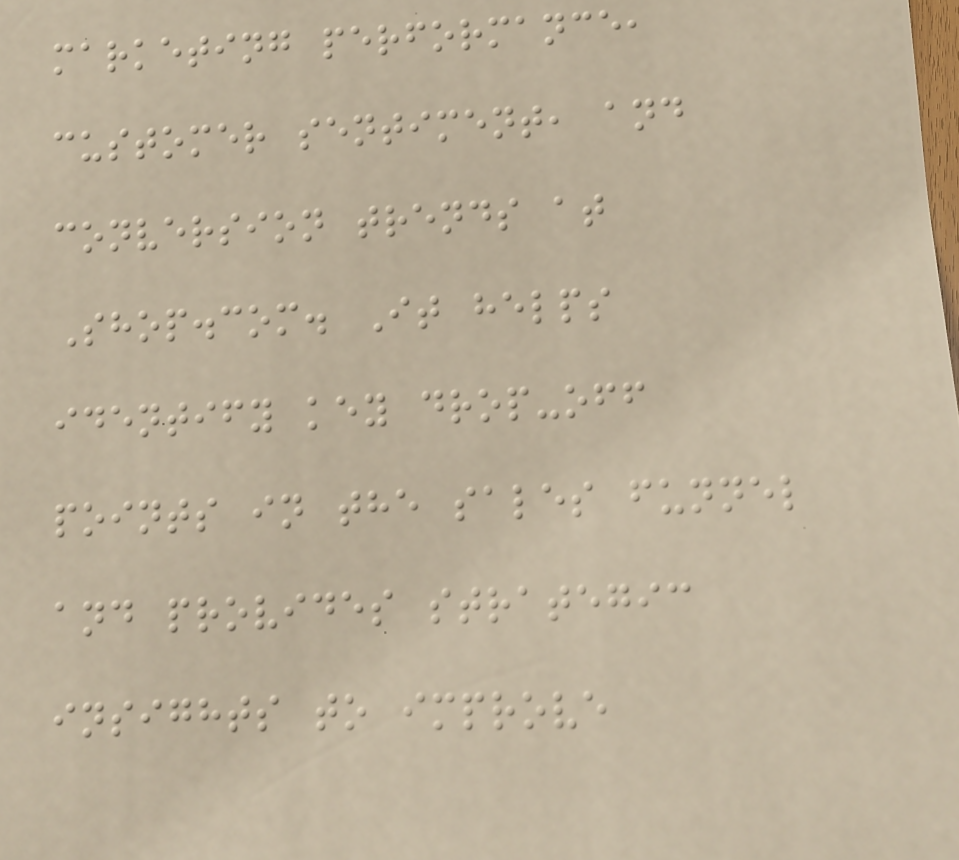marketing performance,
customer sentiment, and
conversion trends at
Shop.com. It helps
identify key drop-off
points in the sales funnel
and provides strategic
insights to improve
